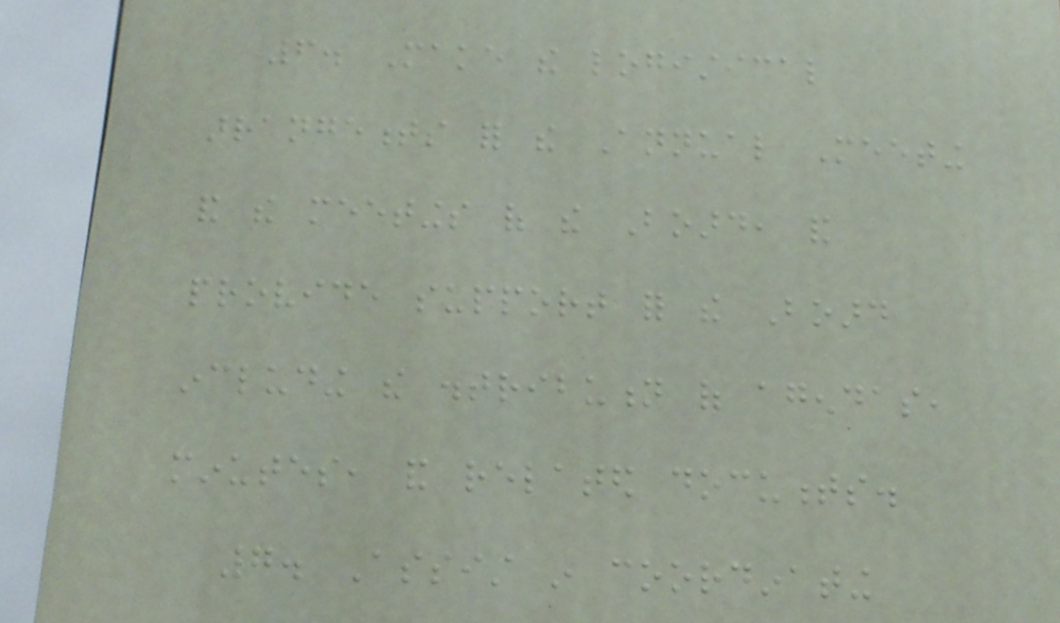6. Make the logistical
arrangements for the Annual Meeting
and the meetings of the Board, and
provide support for the Board
including the distribution of agendas,
minutes, and related documents.
7. Assist in coordinating
